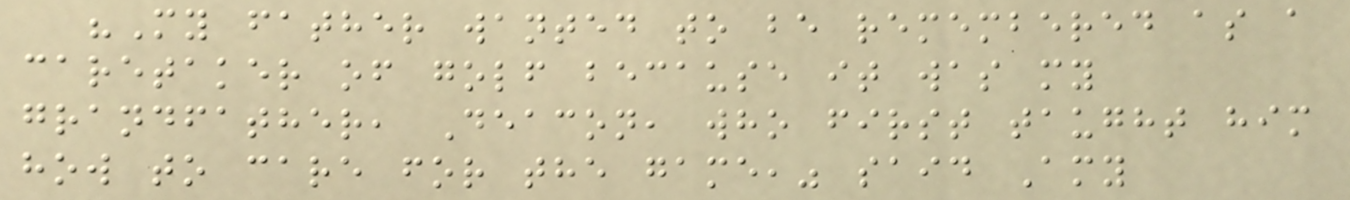"My father wanted to be remembered as a
caretaker of golf because it was my
grandfather, Deacon, who first taught him
how to care for the game," said Amy
